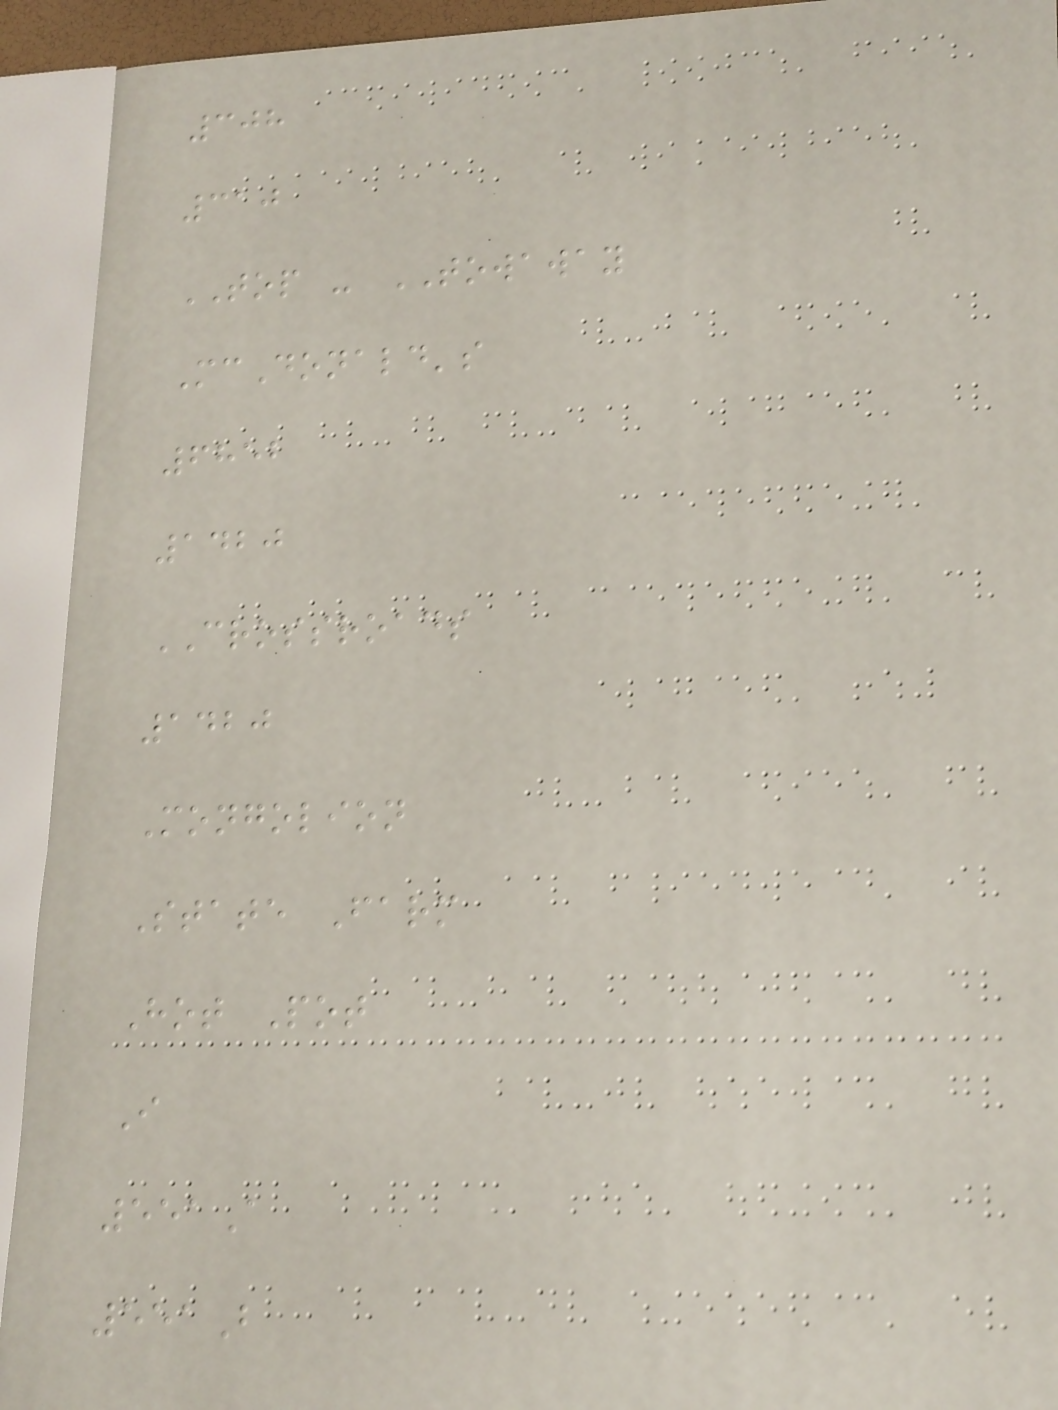308
310
TOP - TOWAWAY
McDonald's
6852
1420
CROSSROADS
1420
Mongolion
State Farm
Hot Pot
I
551A
551B
